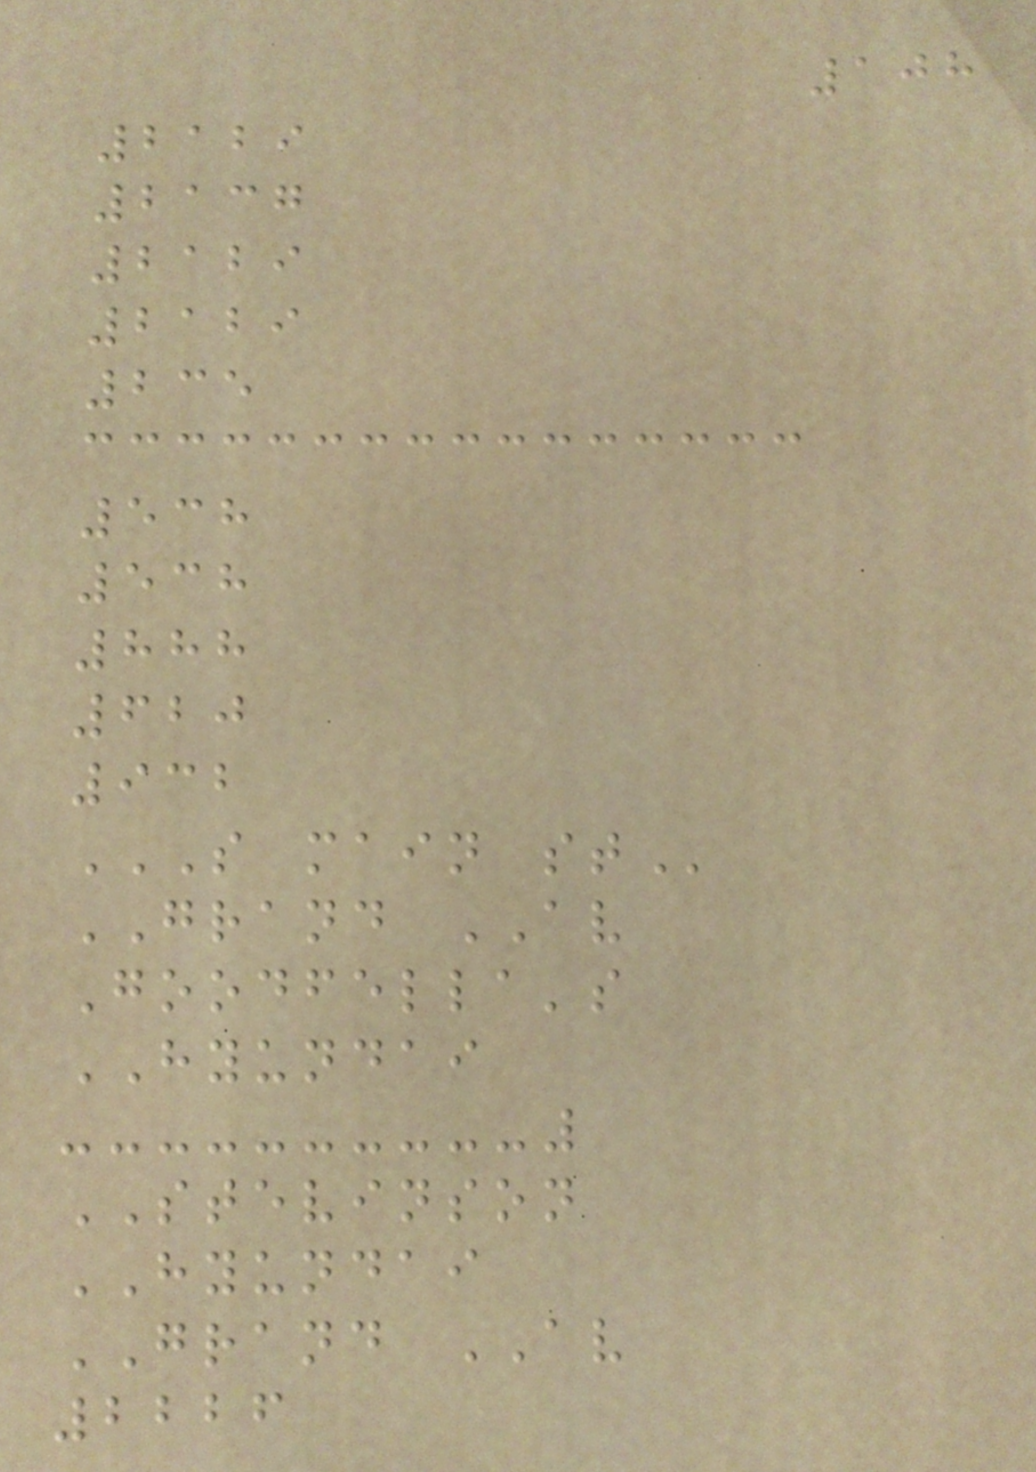108
2129
2137
2129
2129
235
538
538
888
620
932
S MAIN ST
GRAND AV
Goodfella's
HYUNDAI
STEVINSON
HYUNDAI
GRAND AV
2226
